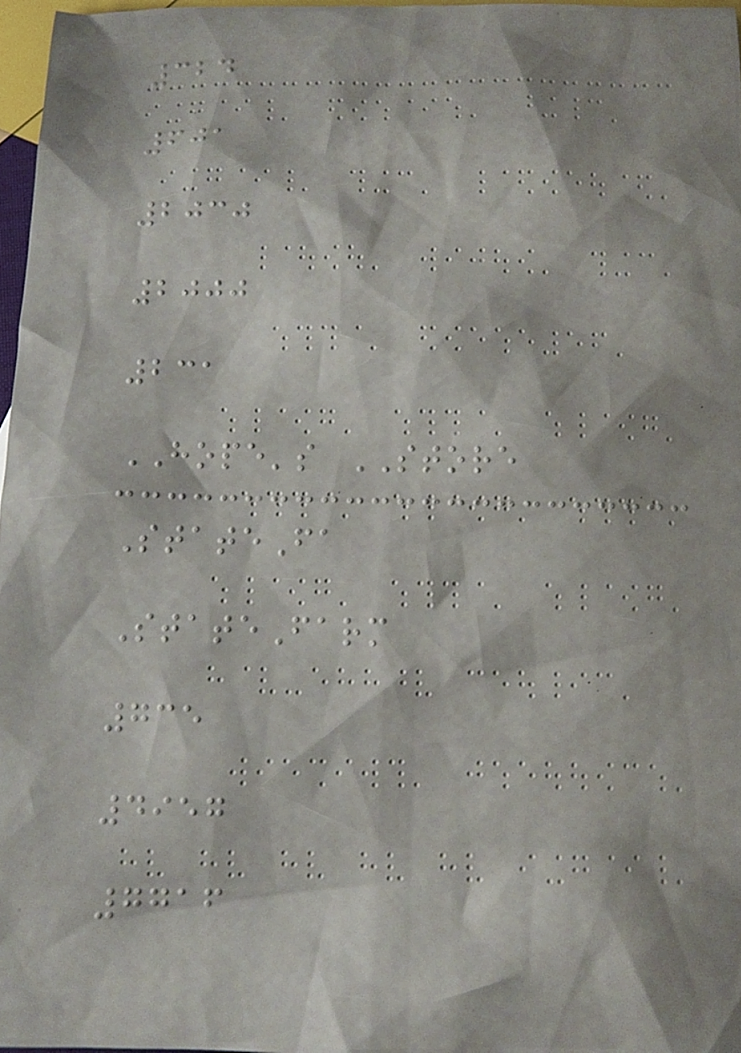324
601
2030
2000
231
HOPE's STORE
StateFa
StateFarm
735
4957
7716
